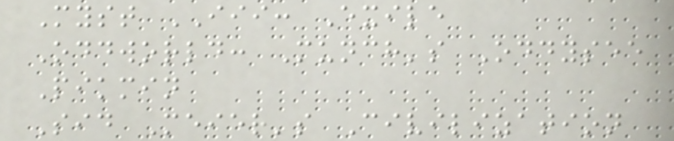Myst III: Exile
Oddworld: Munch's Oddysee
Pikmin
Sid Meier's Civilization
